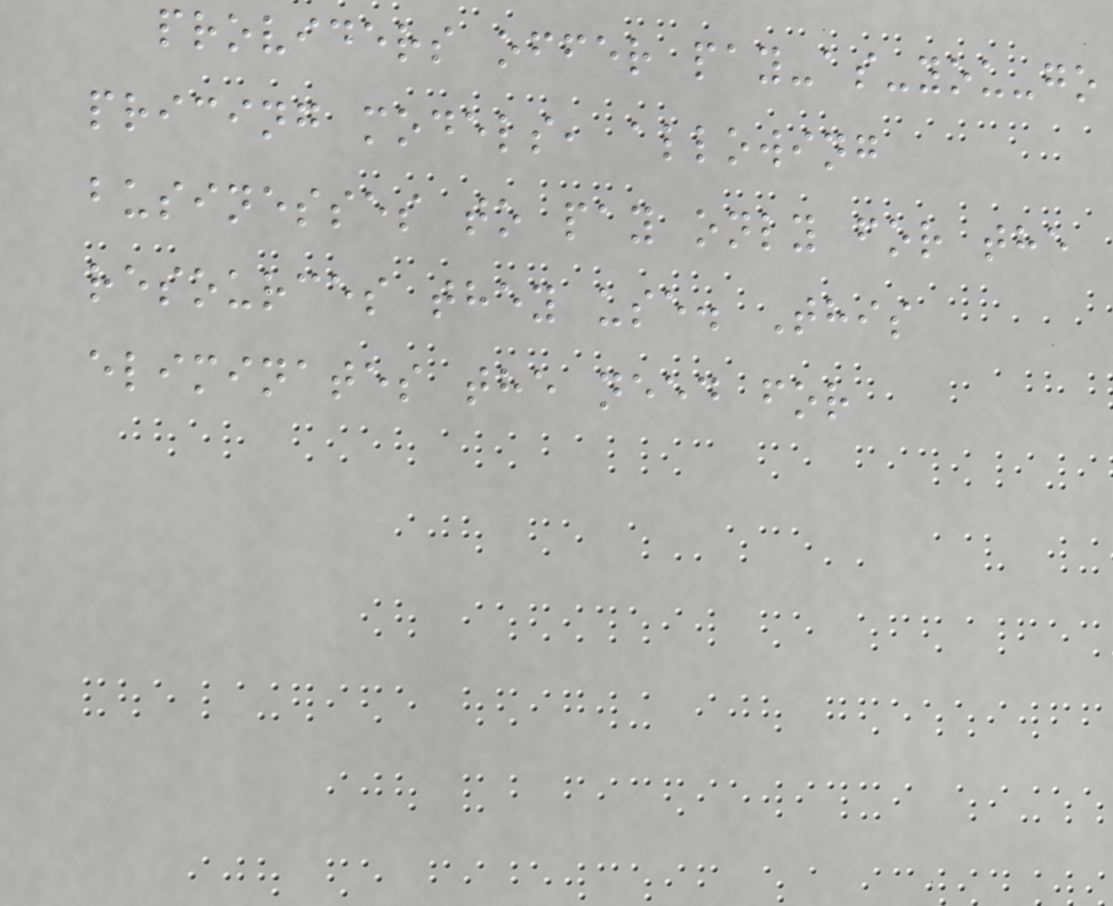providers offer pay-as-you-go
pricing models, allowing
businesses to pay only for the
resources they use. This
eliminates the need for
